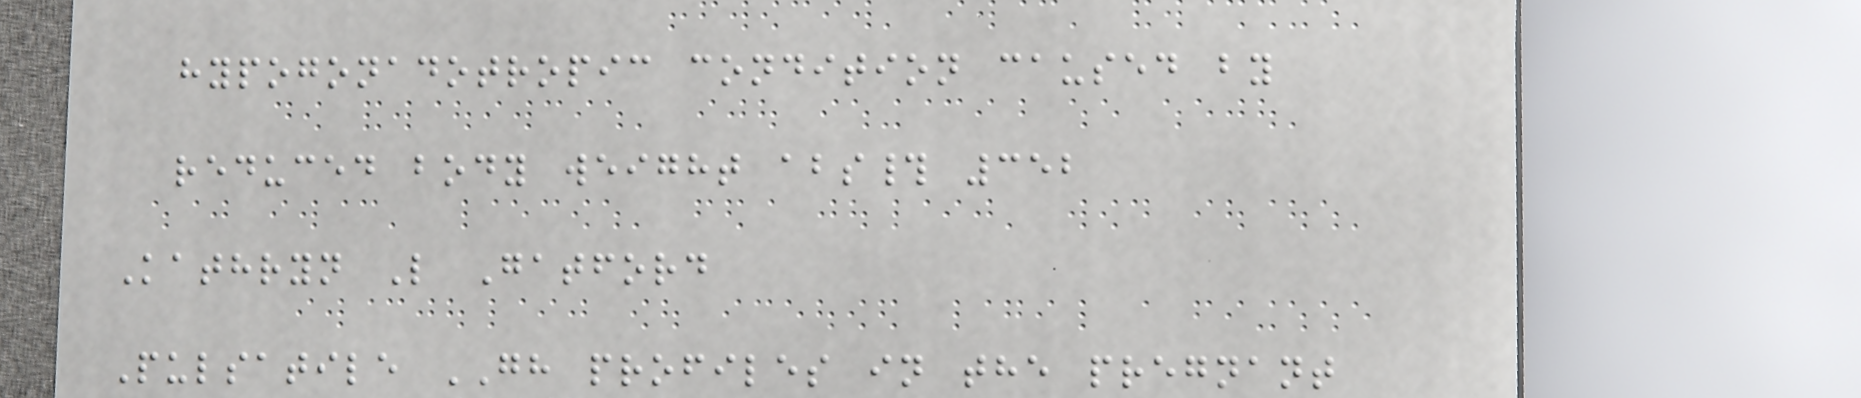hypogonadotropic condition caused by
reduced body weight abs# 352
Kathryn L Gatford
Pulsatile GH profiles in the pregnant
